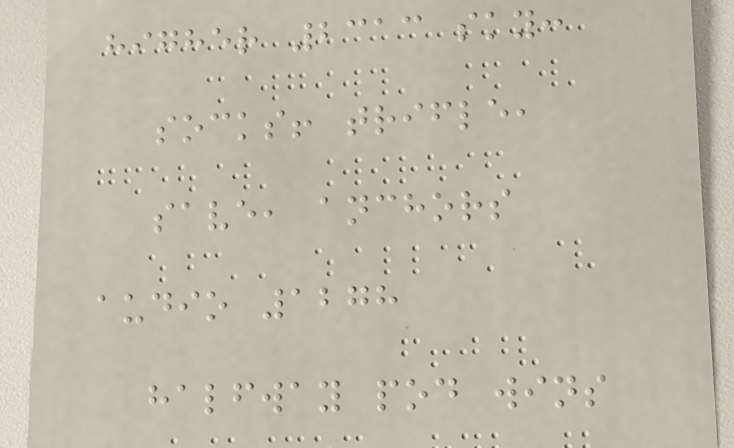higher 2313 sky:
socks! trifle,
save, anchors
audio 1278
halfway pod wins
